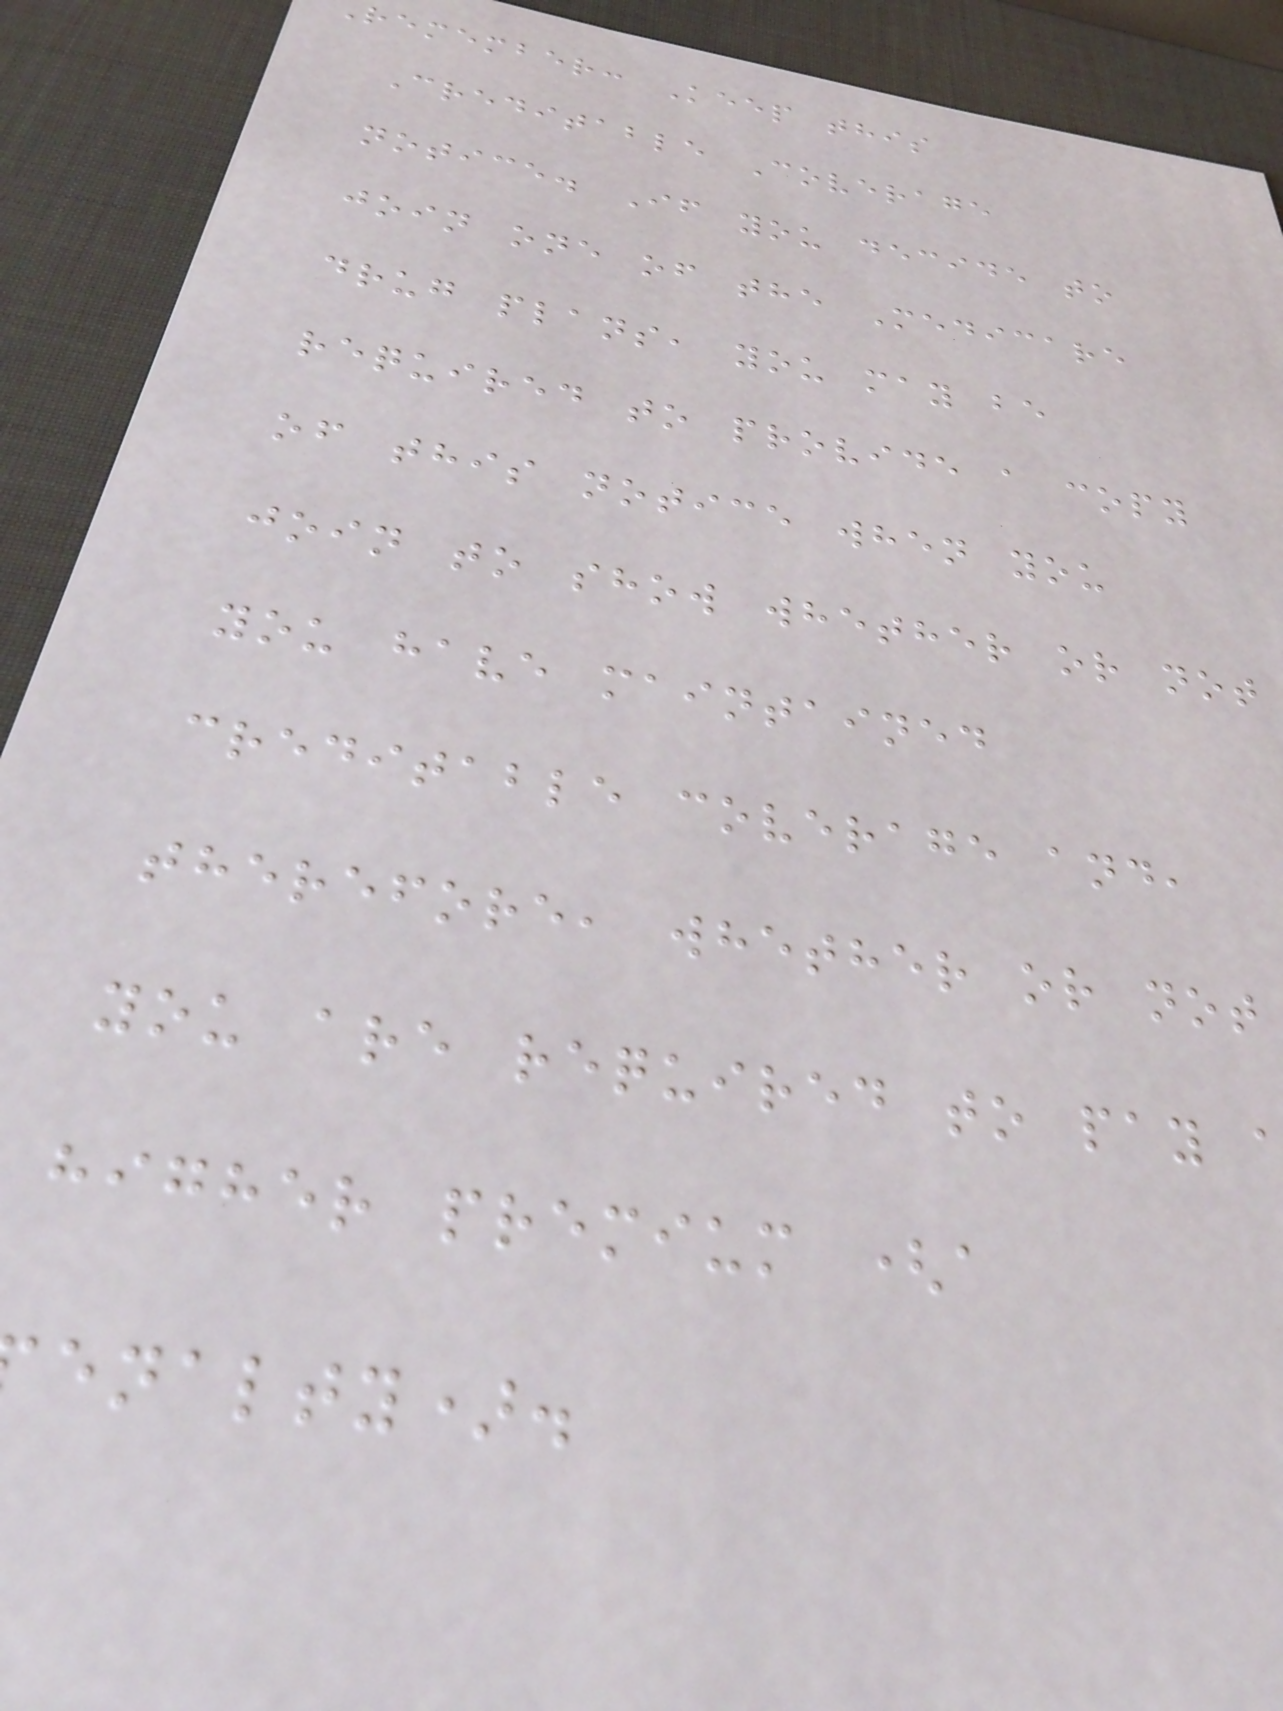remember: Keep this
Creditable Coverage
notice. If you decide to
join one of the Medicare
drug plans, you may be
required to provide a copy
of this notice when you
join to show whether or not
you have maintained
creditable coverage and,
therefore, whether or not
you are required to pay
higher premium (a
enalty).
